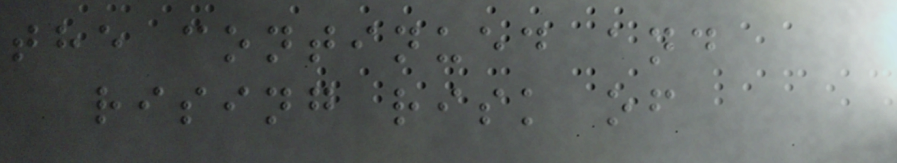the continued and
rising risk of
